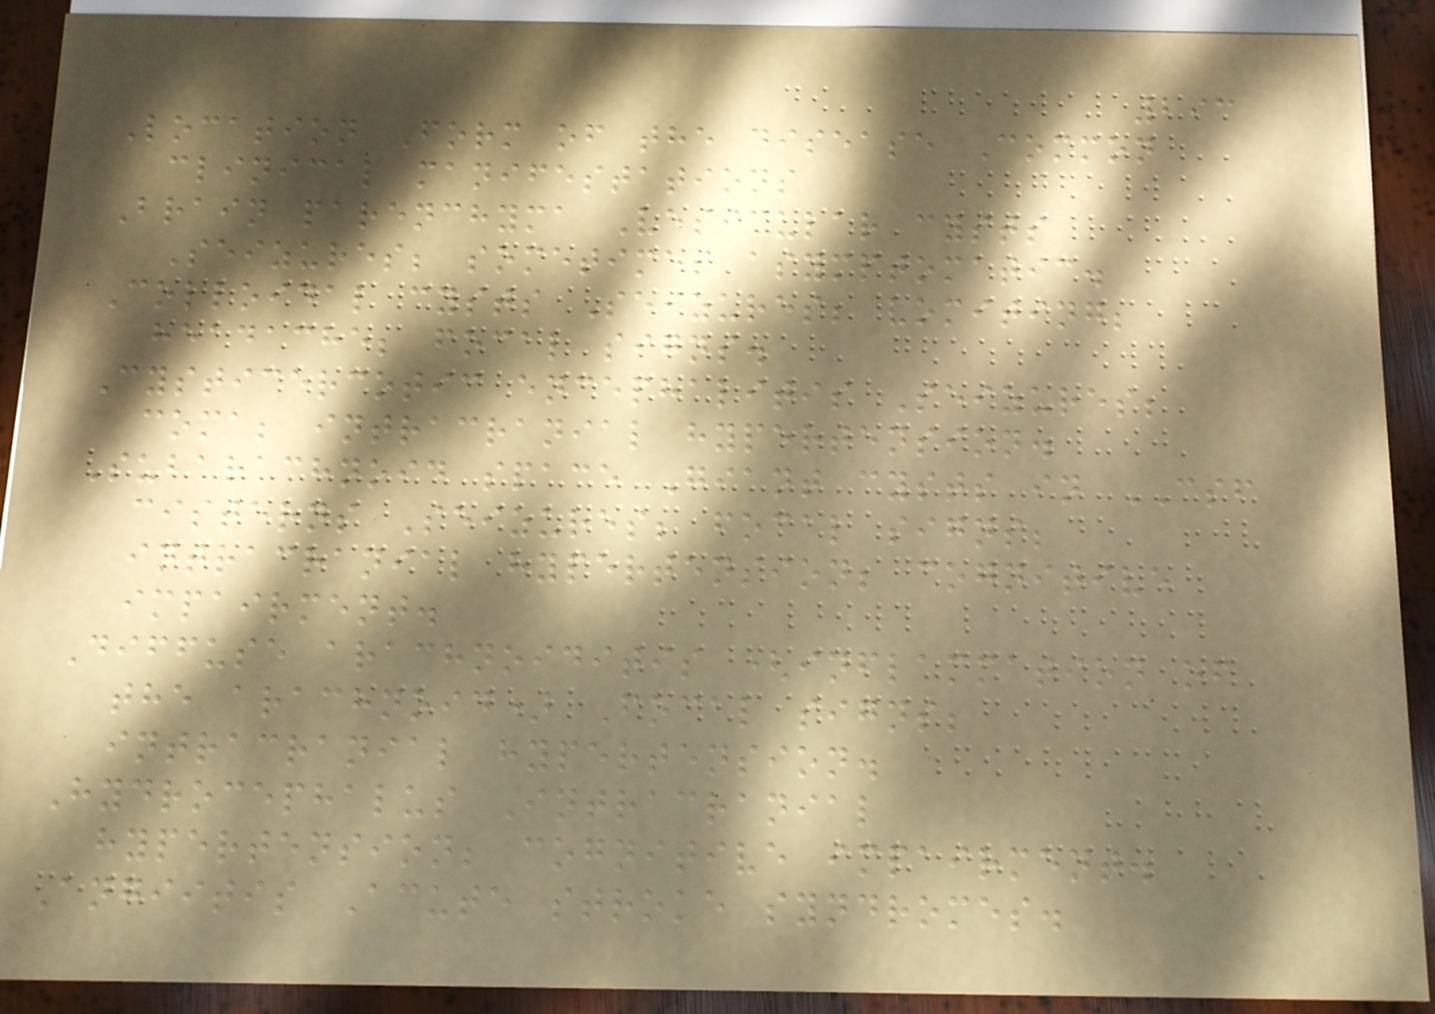293
Location Form of the disease Common
clinical manifestations
Brain parenchyma Vesicular cysts
Seizures; sometimes asymptomatic.
Colloidal cysts Seizures; vomiting;
headache; focal signs.
Cysticercotic encephalitis Seizures;
coma; intracranial hypertension.
Subarachnoid space Giant cysts in CSF
cisterns Seizures; focal signs;
intracranial hypertension; cognitive
impairment.
Diffuse arachnoiditis (inflammation of
the arachnoid) Focal signs;
intracranial hypertension.
Hydrocephalus Intracranial
hypertension; cognitive impairment.
Angiitis Acute stroke syndromes.
